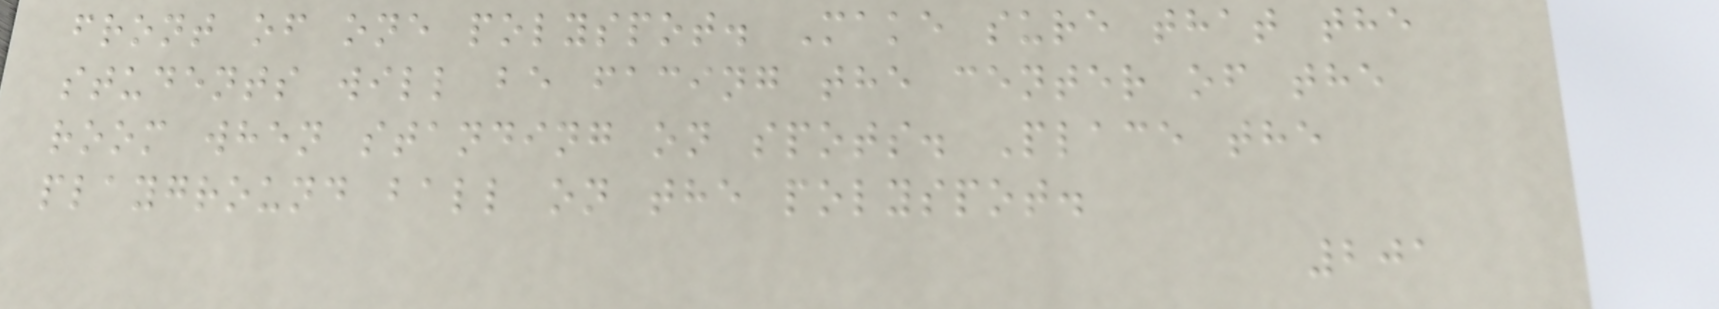front of one polyspot. Make sure that the
students will be facing the center of the
room when standing on spots. Place the
playground ball on the polyspot.
201
